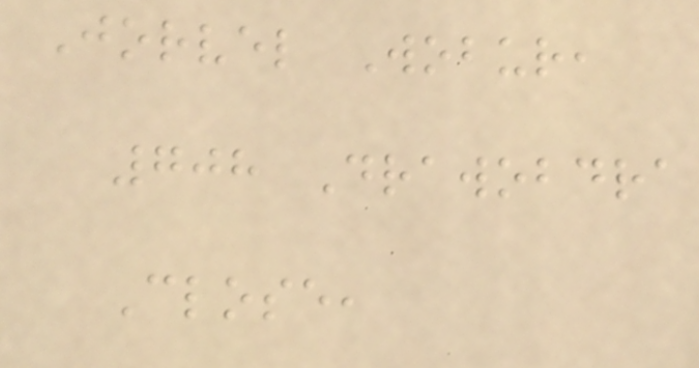Jorvel Wobur,
708 Drawobdra
Close,
